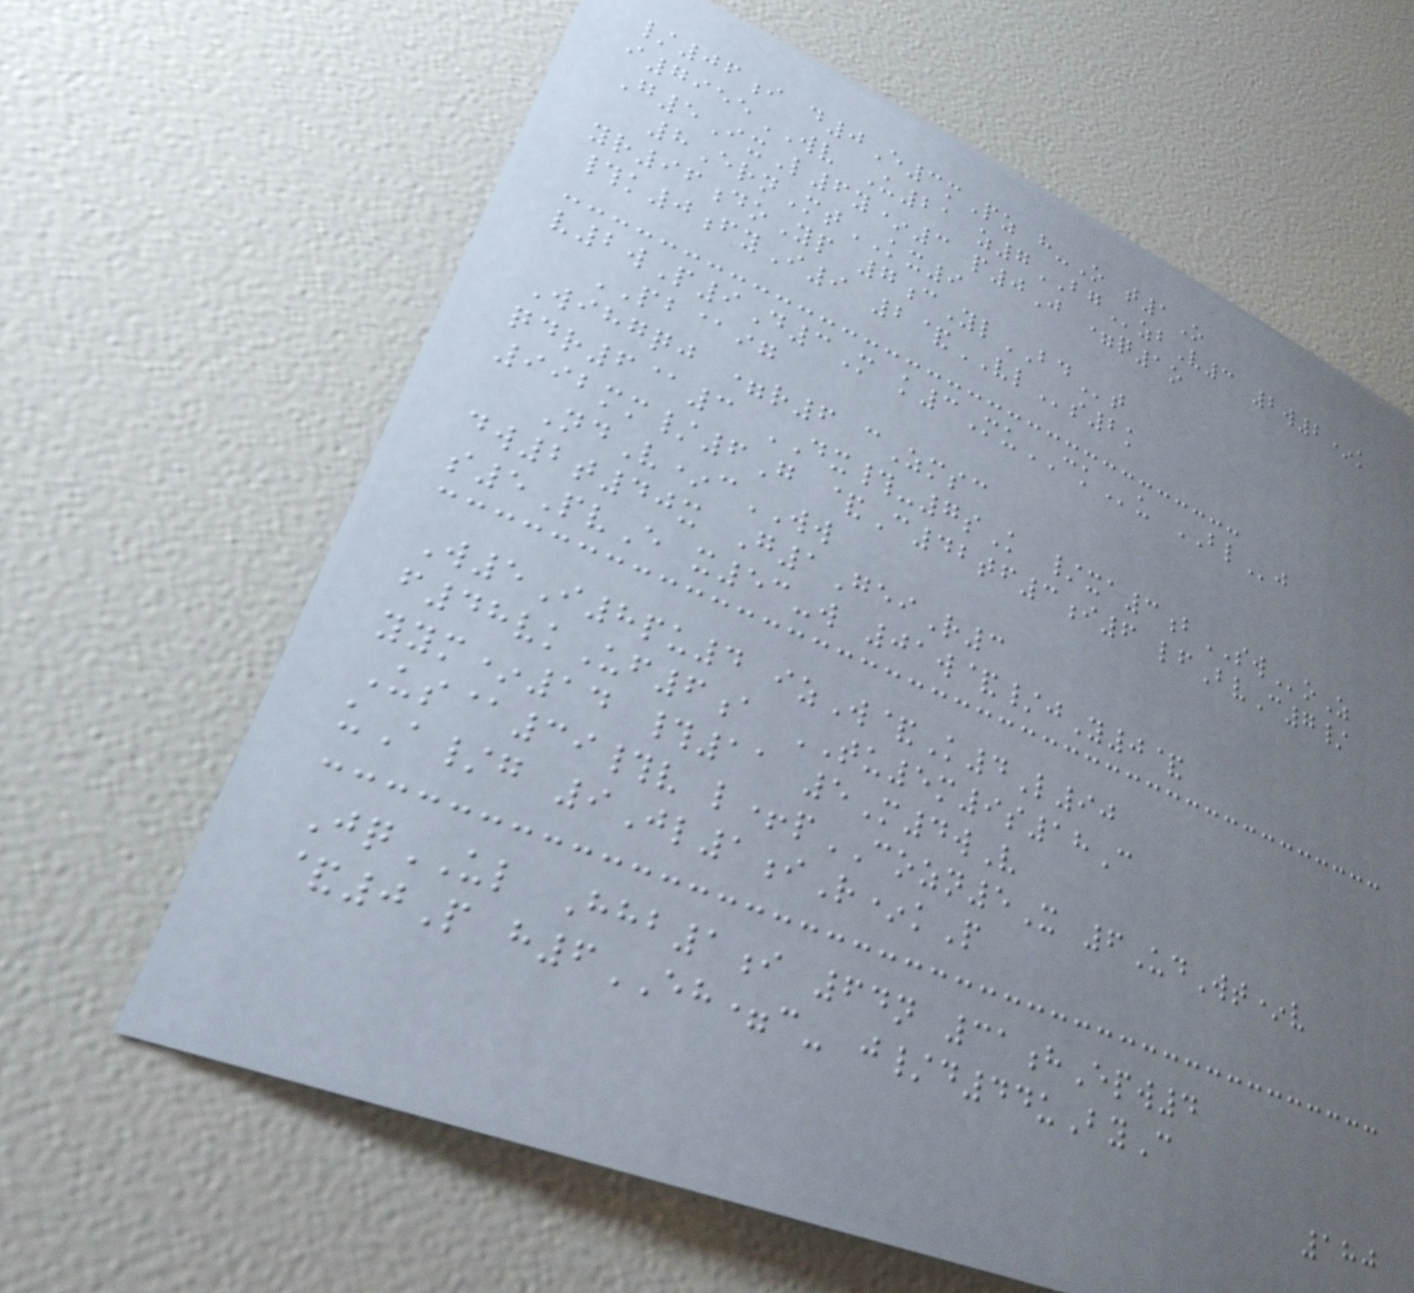/06i d0E3mPz h-O t1O
i7955WV U21 z7BGzbV3 2w2*k
G5IxL6y*3 p0J =q1o
8ErnMtKX9
yr96doYp 7cYlBDt
#k0fyI9 2&VLs2k
v2wP9D3M k3MuCKu BLj
PB@ig
Wihgqj =r6 cZmsc
qdr6@3 DX#-7sK /xa3bSWoZ
992mm/6G &C42tf3i6 lfBvC7/
NdV*cWW
dw2t40x G1GeiR3
s5PvE x53-w 01w&/jY0&
W5I8pu4 izW&K4L90
f48vkUf6a TU5m9s18C
yym*14 #11 5M4wV
Us@39#v l+pCOZN5X 6UdWt*v
uA/g 9Jl1iR*kP
JqUL Hhb1i 64n 31hEpw4
&0P h6EH=c- j/d44uByC
180
